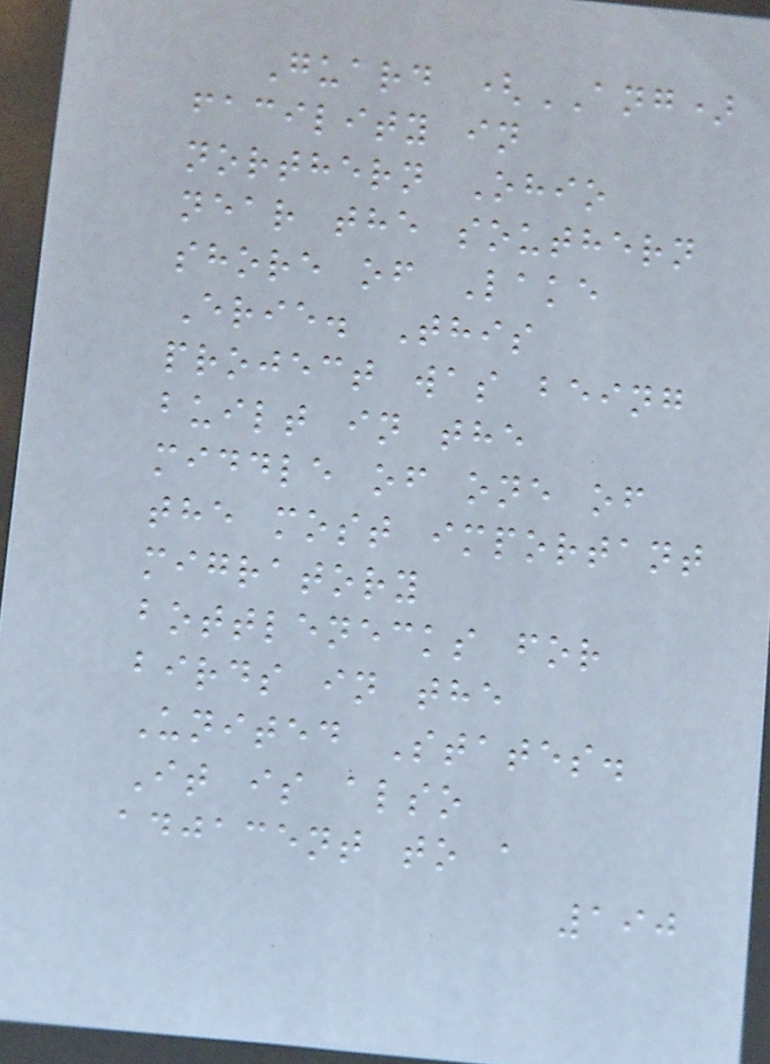Guard (ANG)
facility in
northern Ohio
near the southern
shore of Lake
Erie. This
project was being
built in the
middle of one of
the most important
migratory
bottlenecks for
birds in the
United States.
It is also
adjacent to a
190
